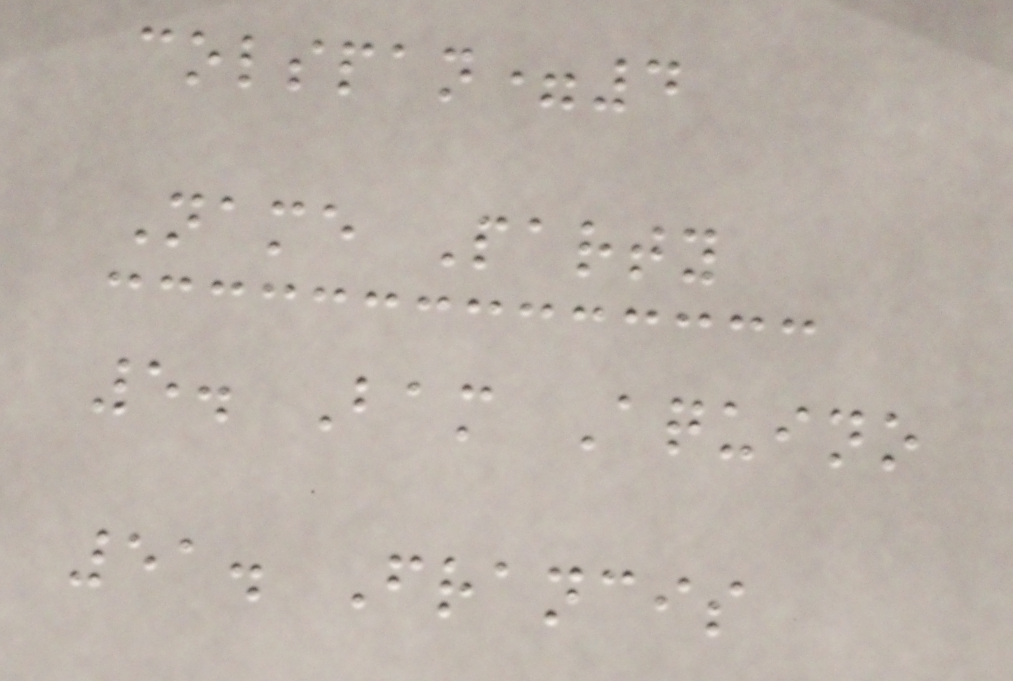colspan=4
Name Party
5. Bam Aquino
51. Francis
